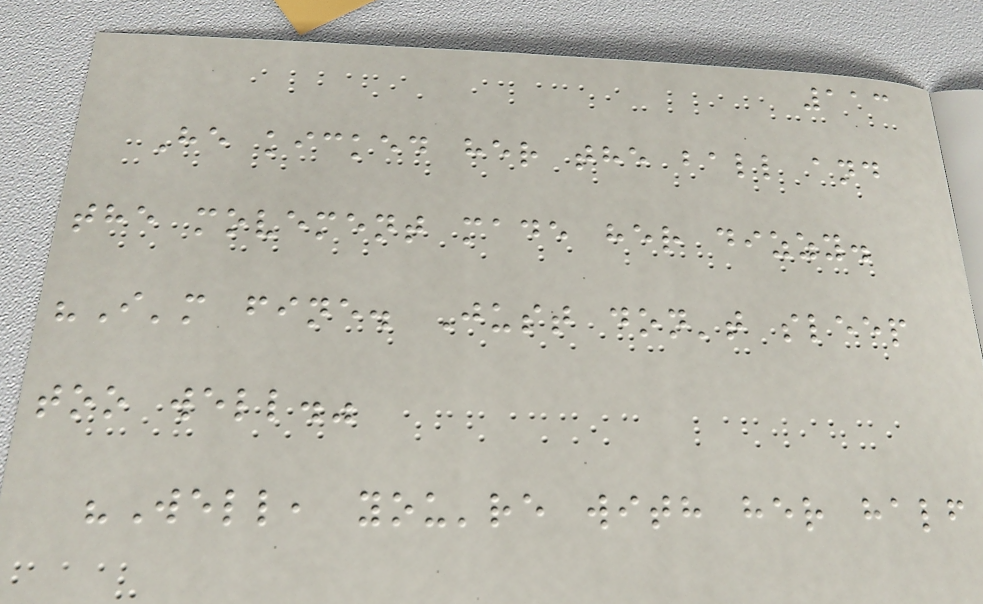113
He kicked her the ball and
the movement made her dizzy.
"I'm fine. Just don't sleep
too well."
"Well, you're with her half
